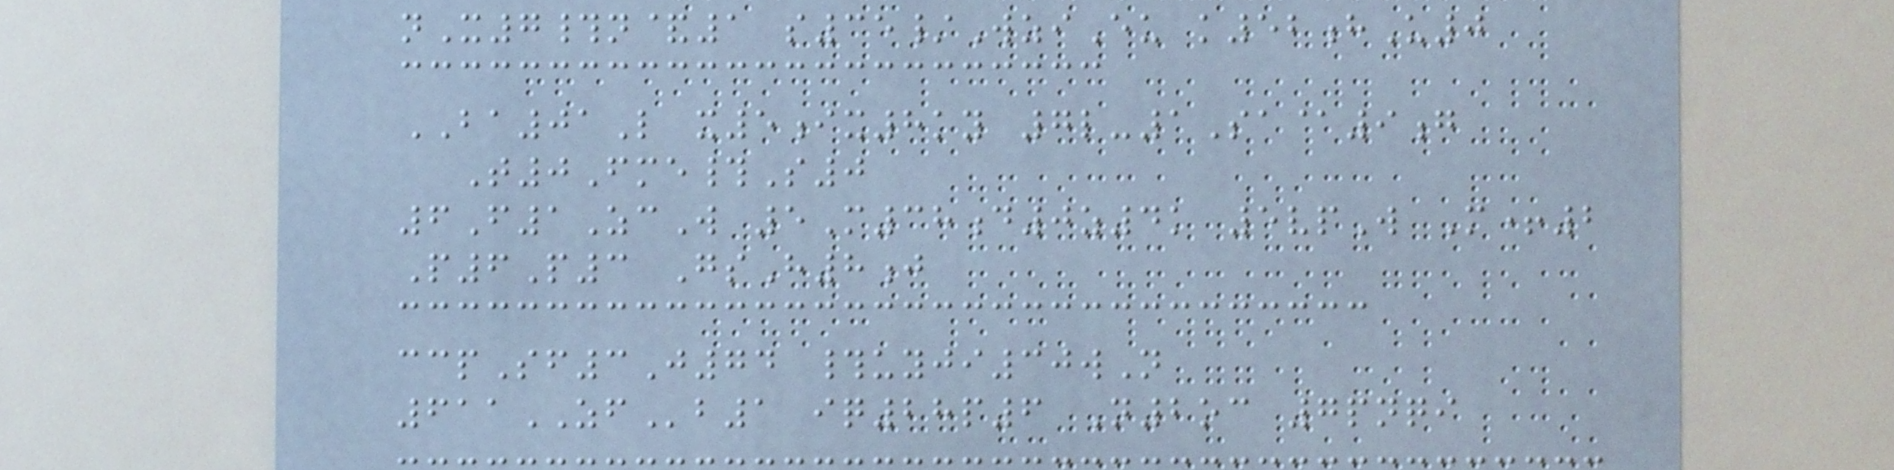nX7#n&1 s35/WziEu k52hU0
BA01L x5ix8ky 7l-1Sa@9g
T0Fme#S0
6F1ZcW 5M38d0z4k 5vpW M+2
P6P3 GsH8j
ccpSf3J74 #uyji30wN
611ZFb1 iq28p6 N2oc 7pnqi
